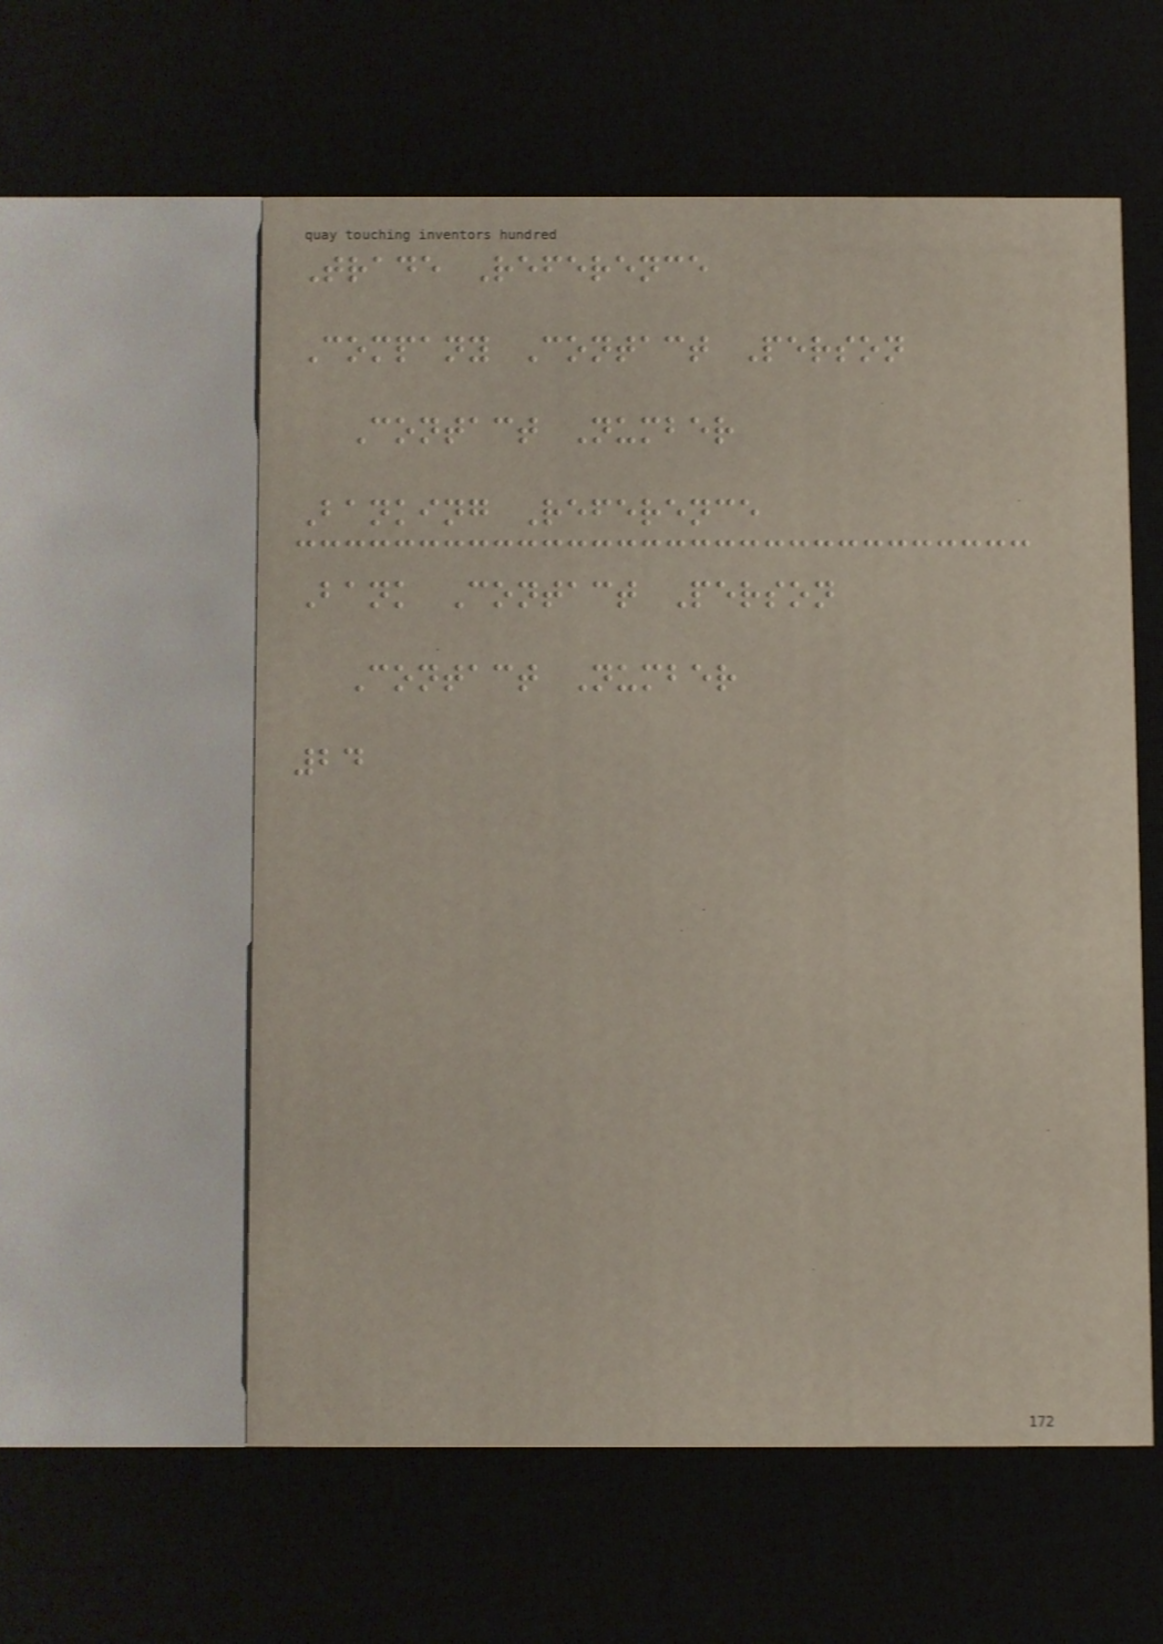Trade Reference
Company Contact Person
Contact Number
Banking Reference
Bank Contact Person
Contact Number
24
